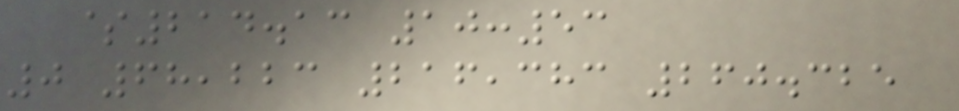$214.13 10:53
0 68,223 216,383 260.325
